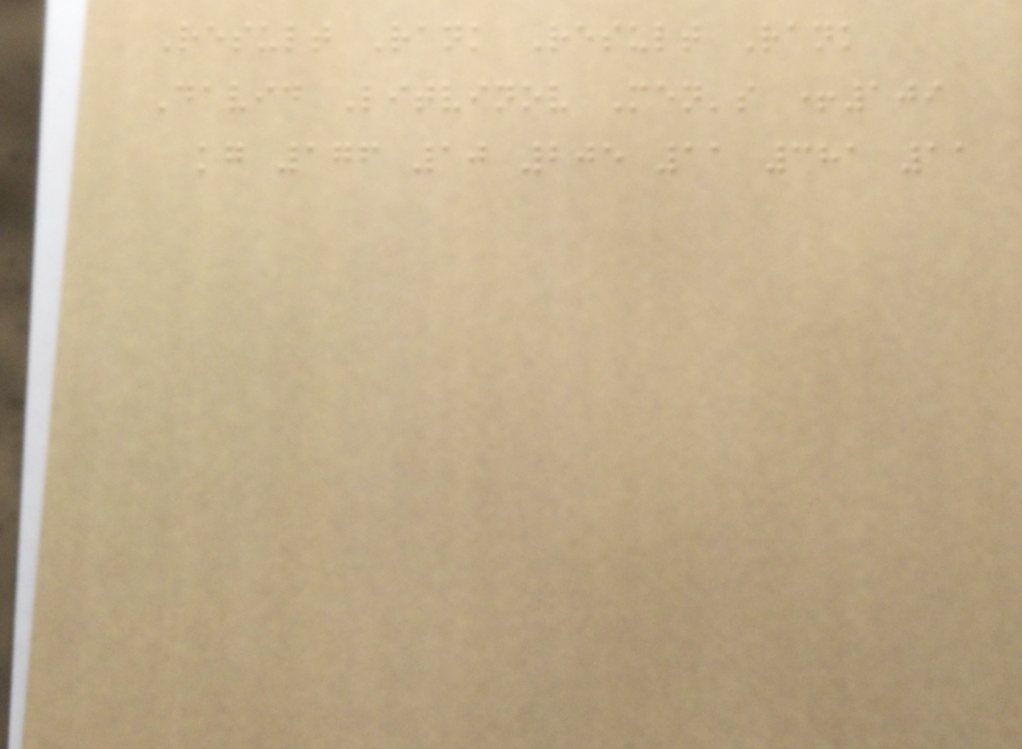Result Rank Result Rank
David Litvinov Men's +109
kg 176 10 205 11 381 11
